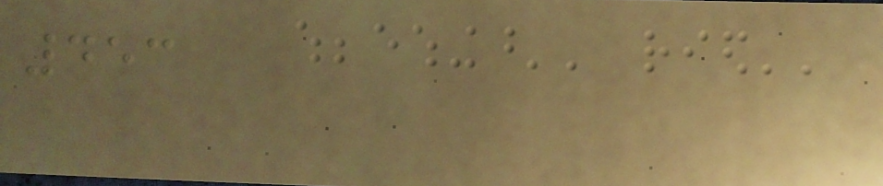453
